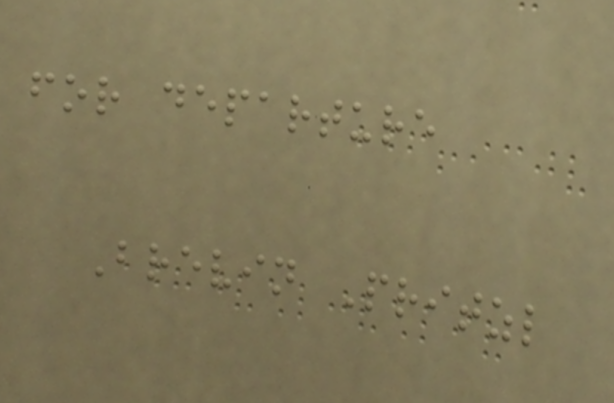for departure
Brevin Pritzl
